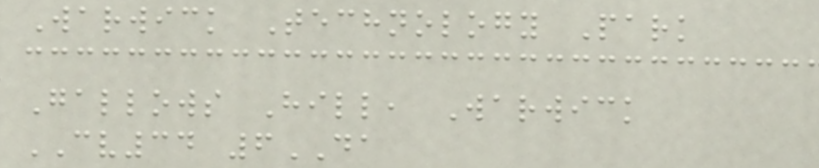Warwick Technology Park
Gallows Hill, Warwick
CV34 6DA
